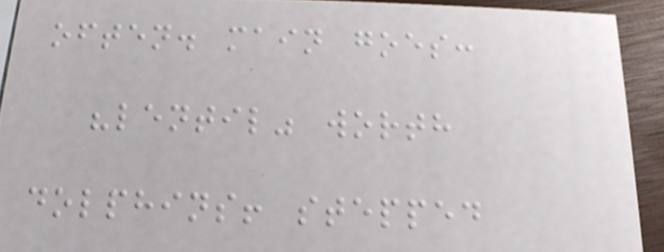often. main goes:
"lentil" worth
dolphins! stepped
